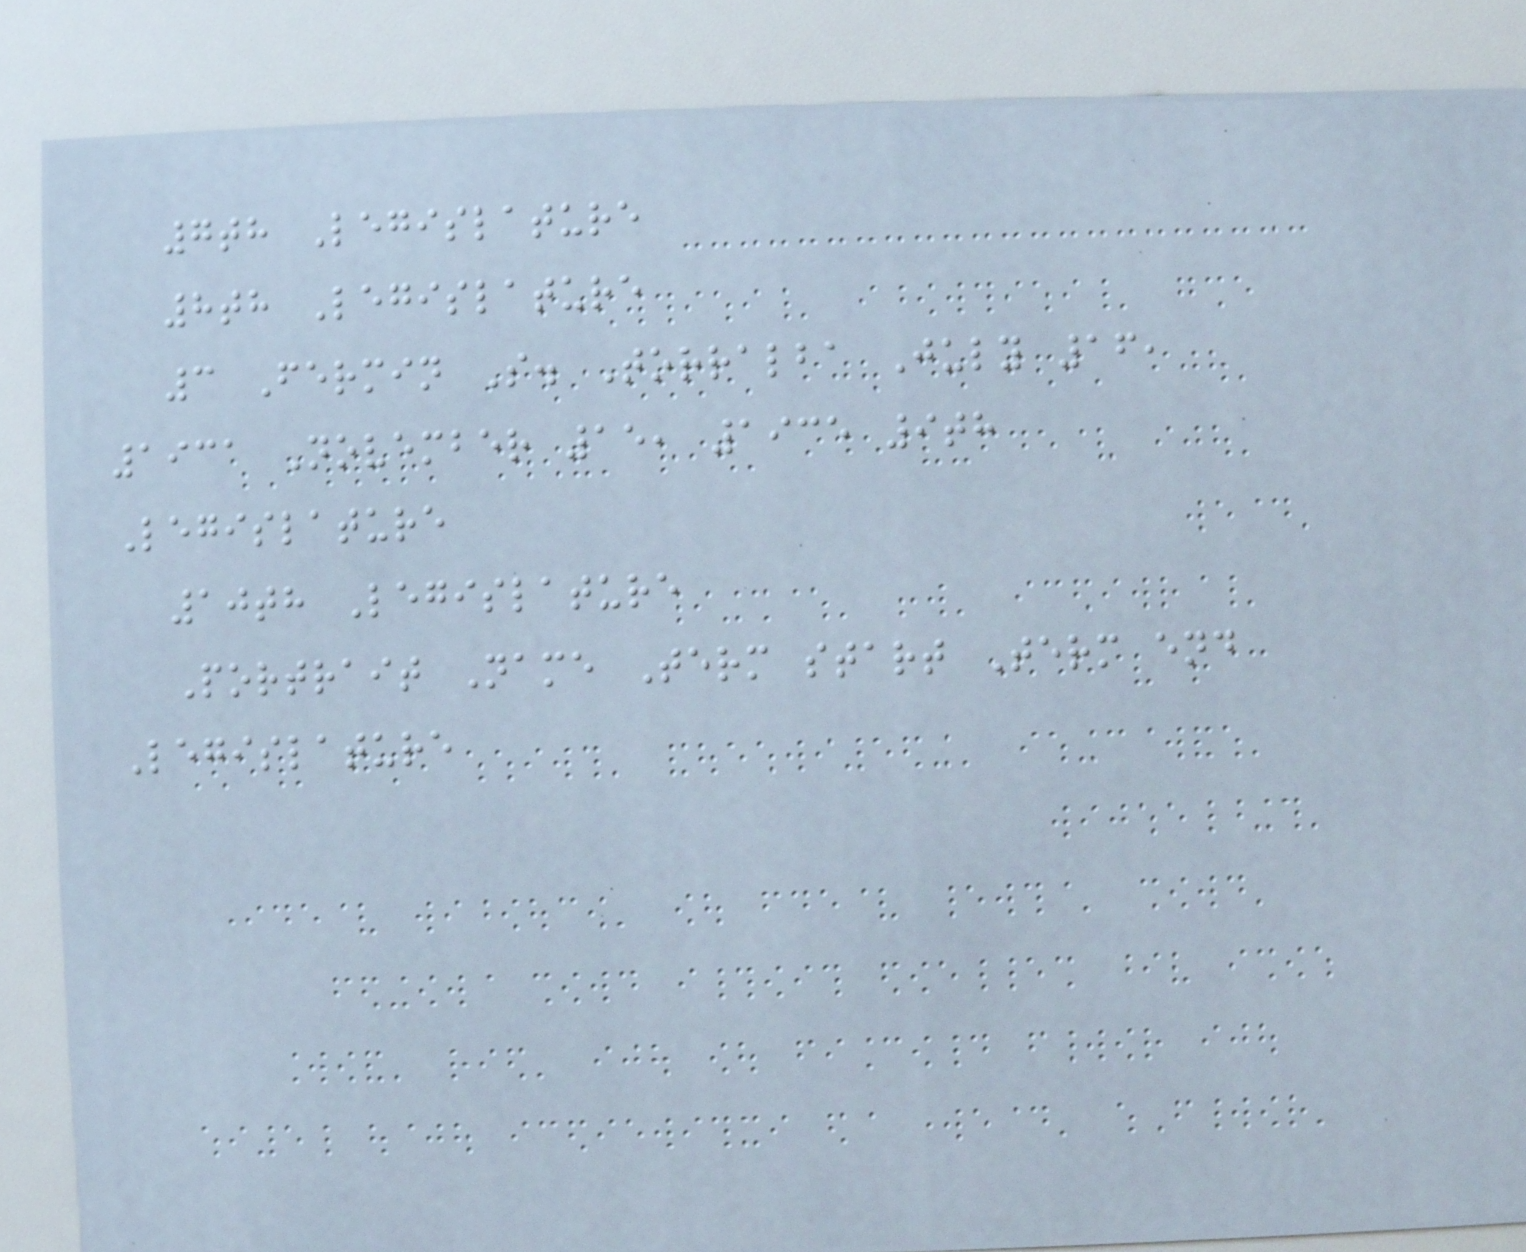7th Legislature
8th Legislature
3 Fermin S. Torralba July 16,
1931 November 15, 1935 9th
Legislature
10th Legislature
Portrait Name Term start Term end
Legislature
